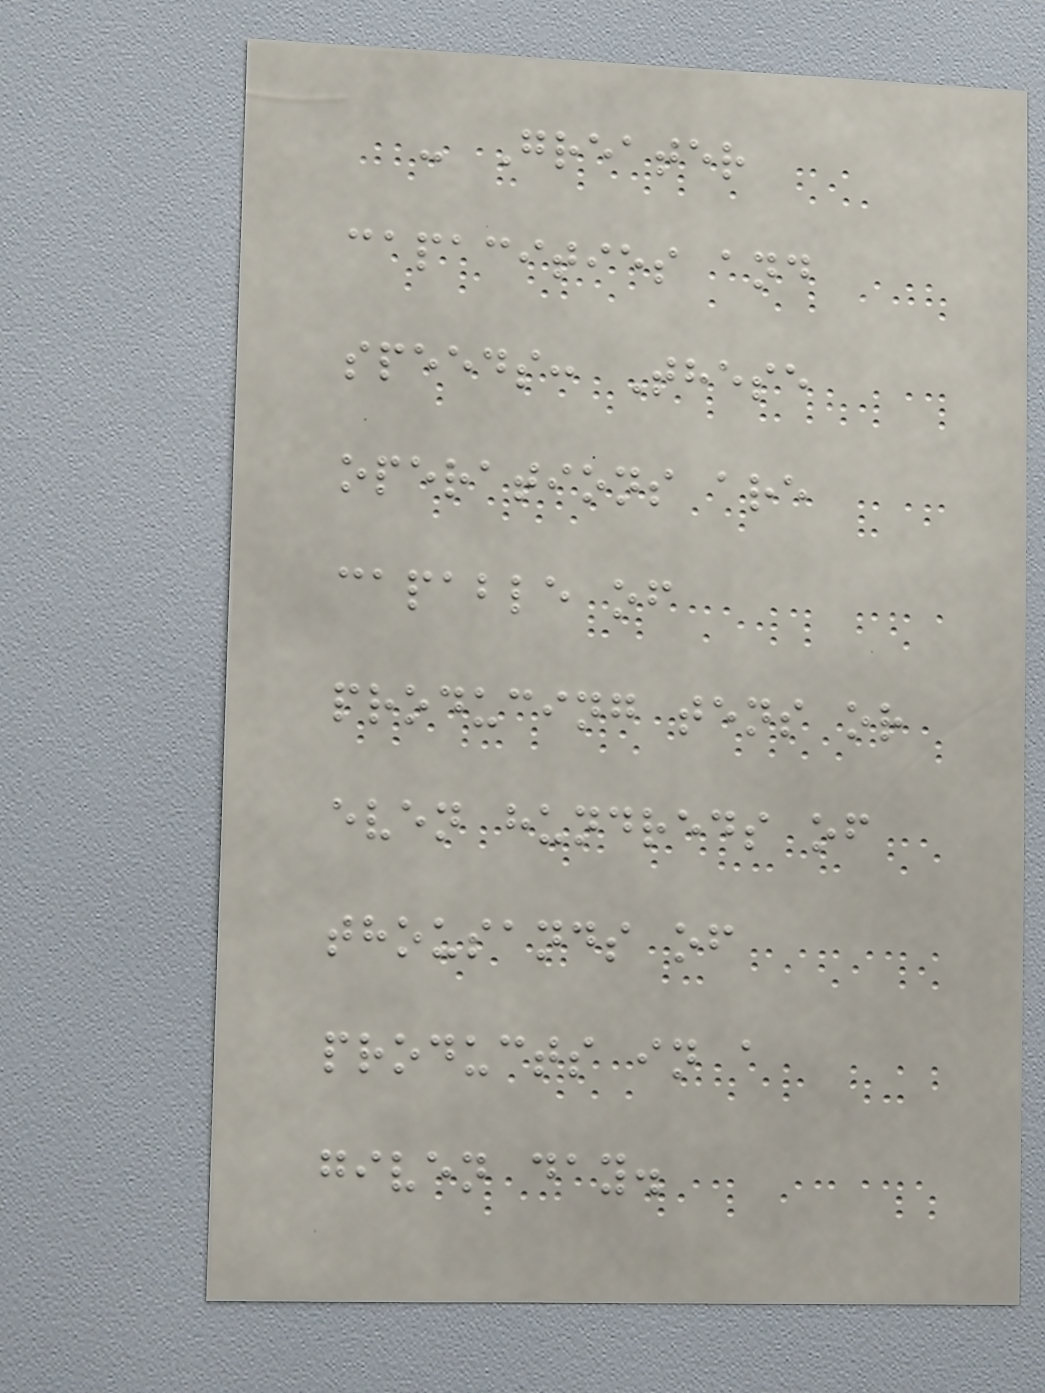- Greater
capacities and
speeds: These
operations are
capable of
producing tens or
even hundreds of
thousands of
products in a
given day.
